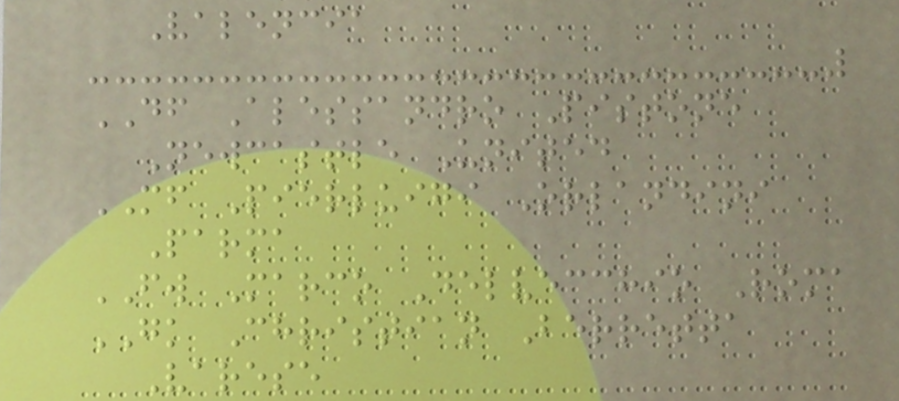Valencia
DF Alessandro Pistone
Newcastle United
MF Pierluigi Orlandini
Parma
FW Marco Delvecchio Roma
GK Christian Berretta
Varese
